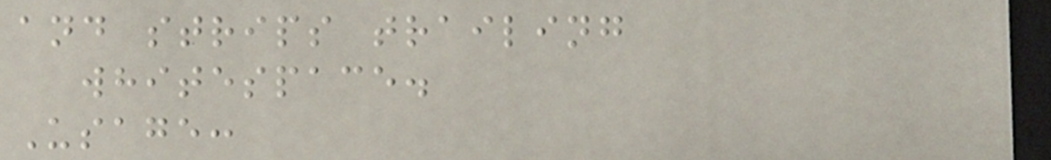and strips trailing
whitespace.
Usage:
